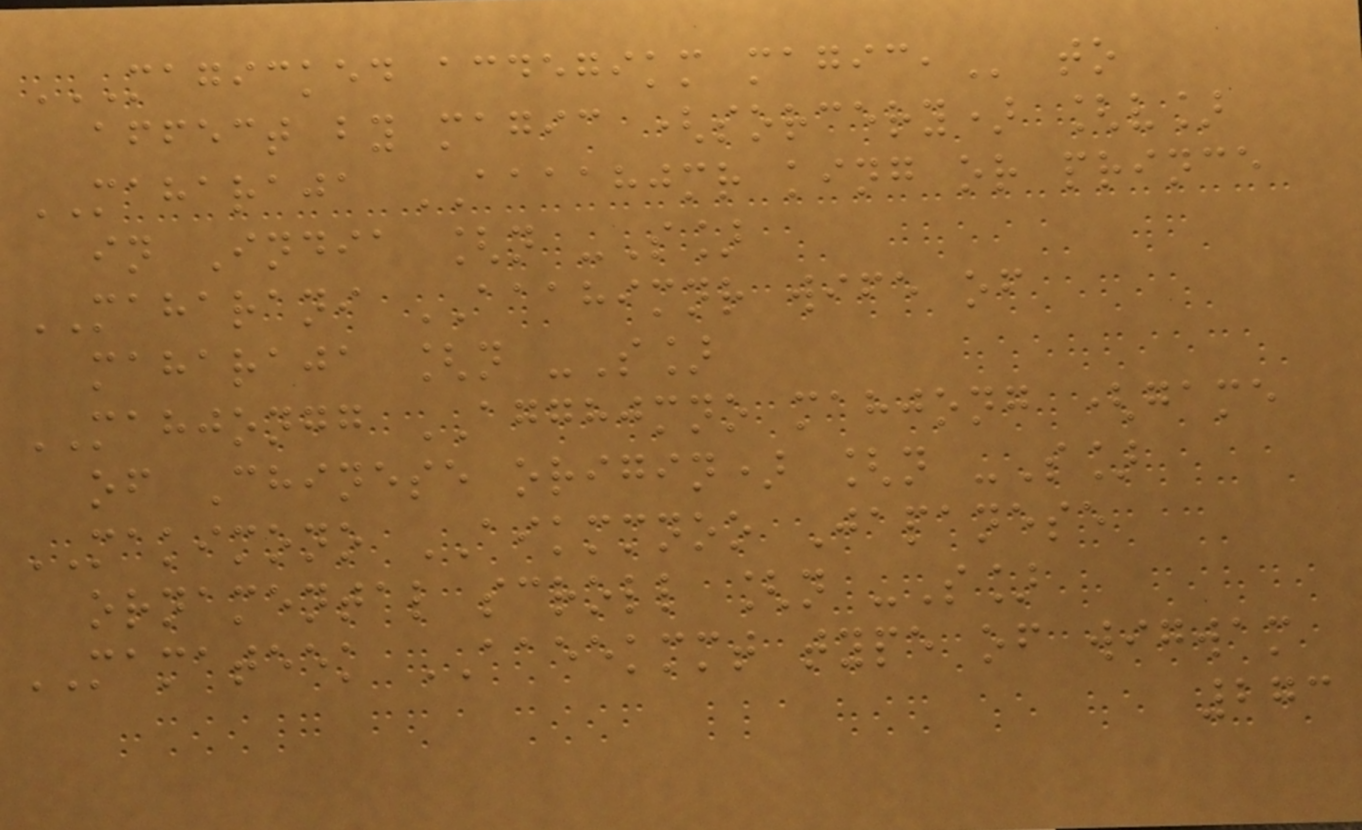MAGICKED ACDEGIKM MAGIC, to
affect by magic (sorcery) [v]
MAHARAJA AAAAHJMR king or prince
in India [n -S]
MAHARANI AAAHIMNR wife of
maharaja [n -S]
MAHJONGG AGGHJMNO mahjong (game
of Chinese origin) [n -S]
MAKIMONO AIKMMNOO Japanese
ornamental scroll [n -S]
MAMATEEK AAEEKMMT type of wigwam
273
